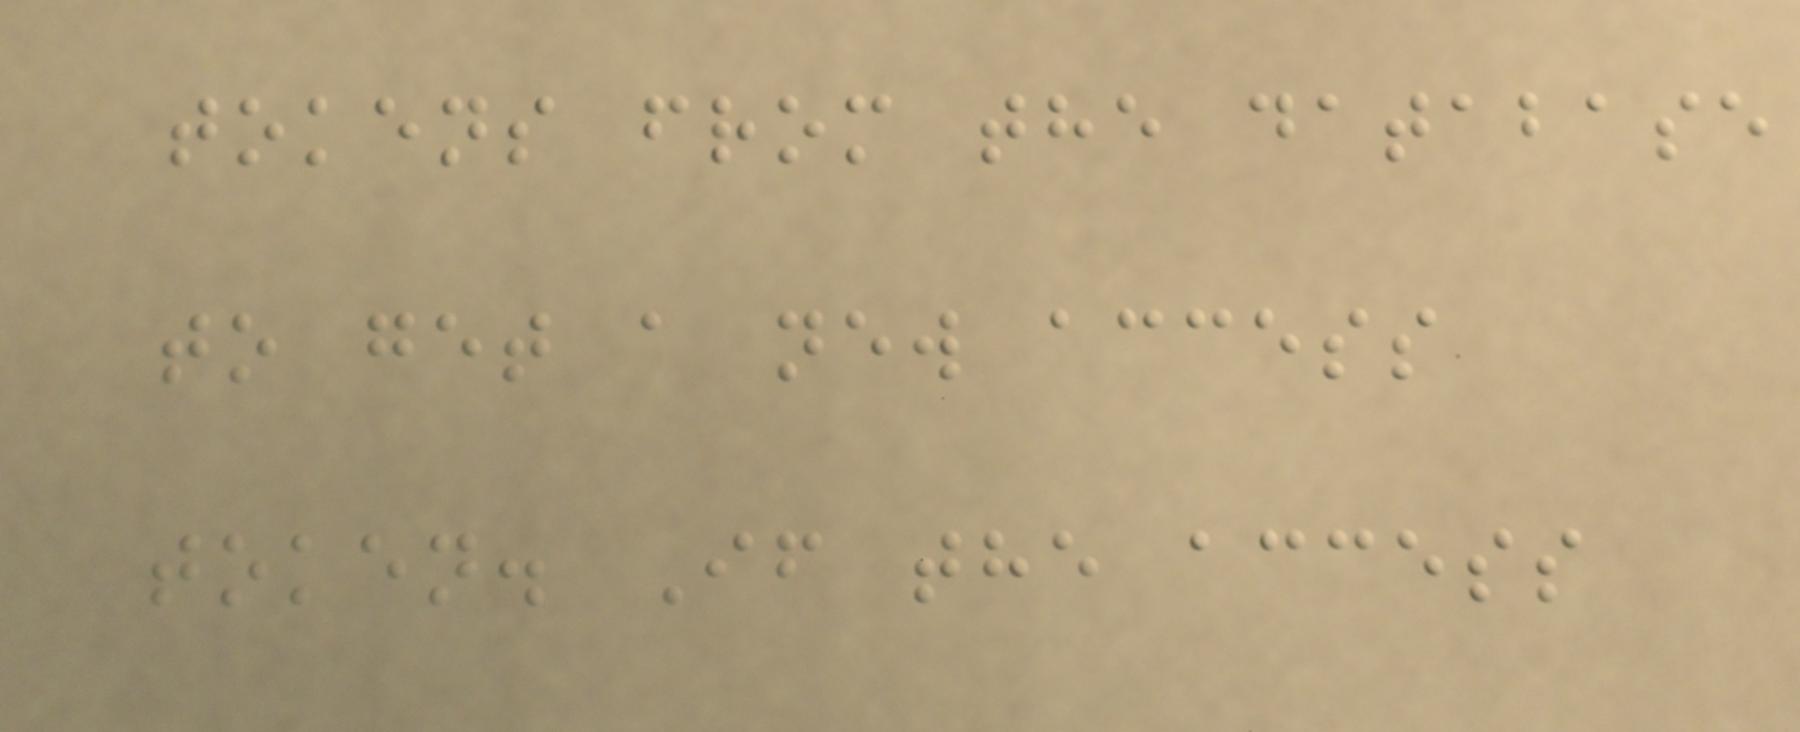tokens from the database
to get a new access
token. If the access
